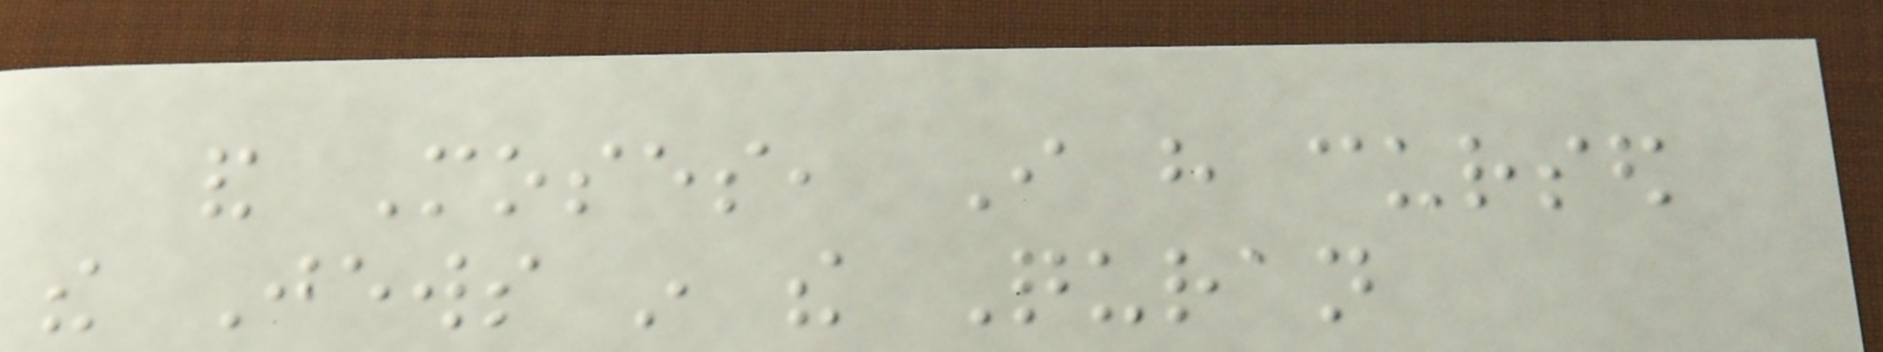and Moses, I have cursed
the Jews in the Quran
